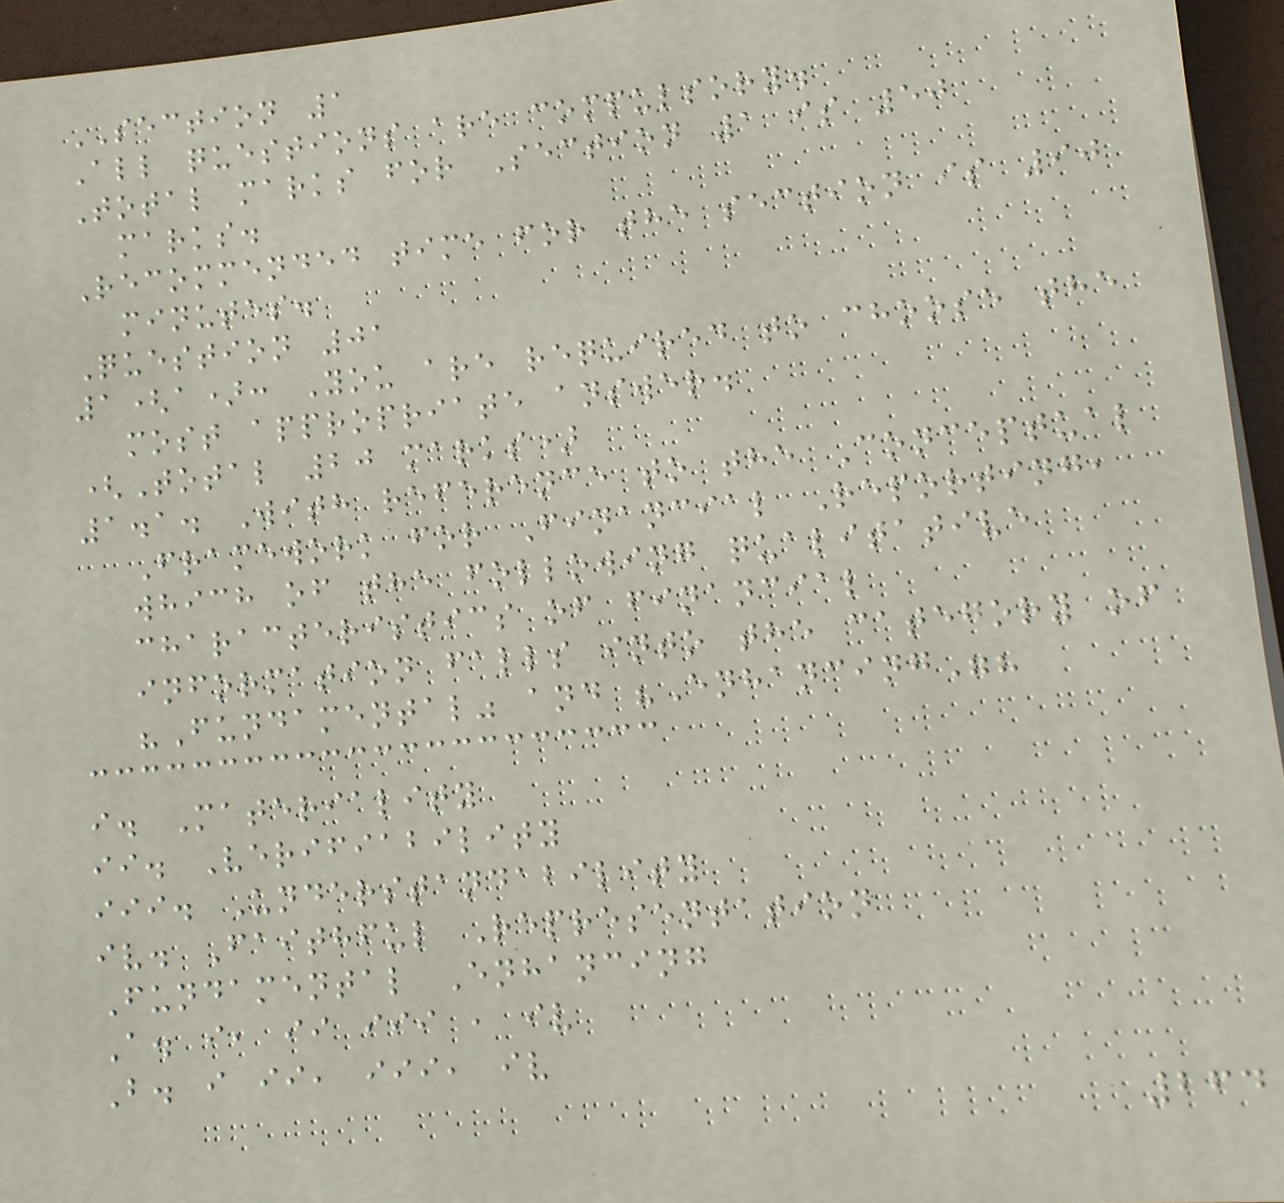SECTION 1
All questions are compulsory.
Total marks for Section 1 is 50
marks.
Recommended time for the section is 90
minutes.
Question 01
1(a): You are required to choose the
most appropriate answer.
(Total 20 marks)
1.1. With reference to the Conceptual
Framework for Financial Reporting,
which of the following qualitative
characteristics of financial
information falls into the category of
"Fundamental" and "Enhancing"?
i. Materiality
ii. Verifiability
iii. Understandability
iv. Faithful Representation
Fundamental Enhancing
A. i, ii iii , iv
B. i ii, iii, iv
264
